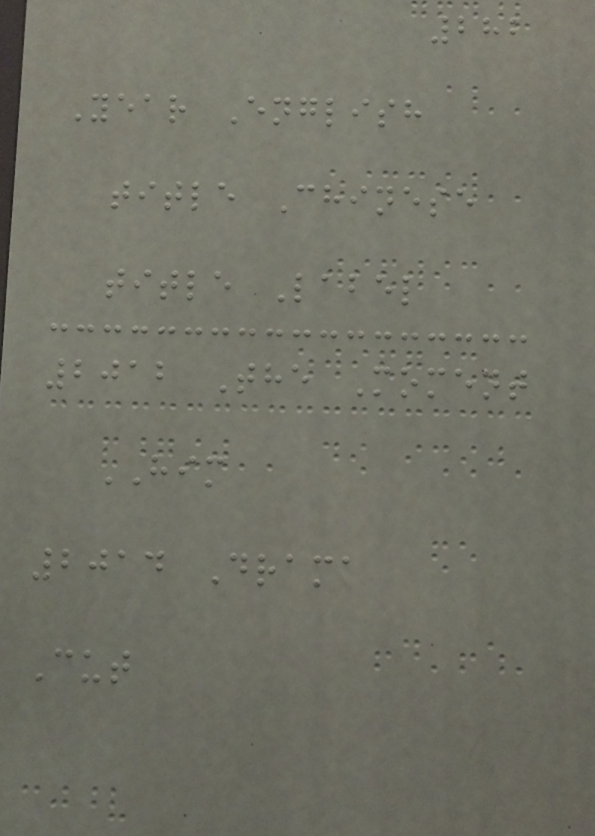282
Year English
title Chinese
title Label
2012 The Moment
HIM
2014 Drama
Cut
